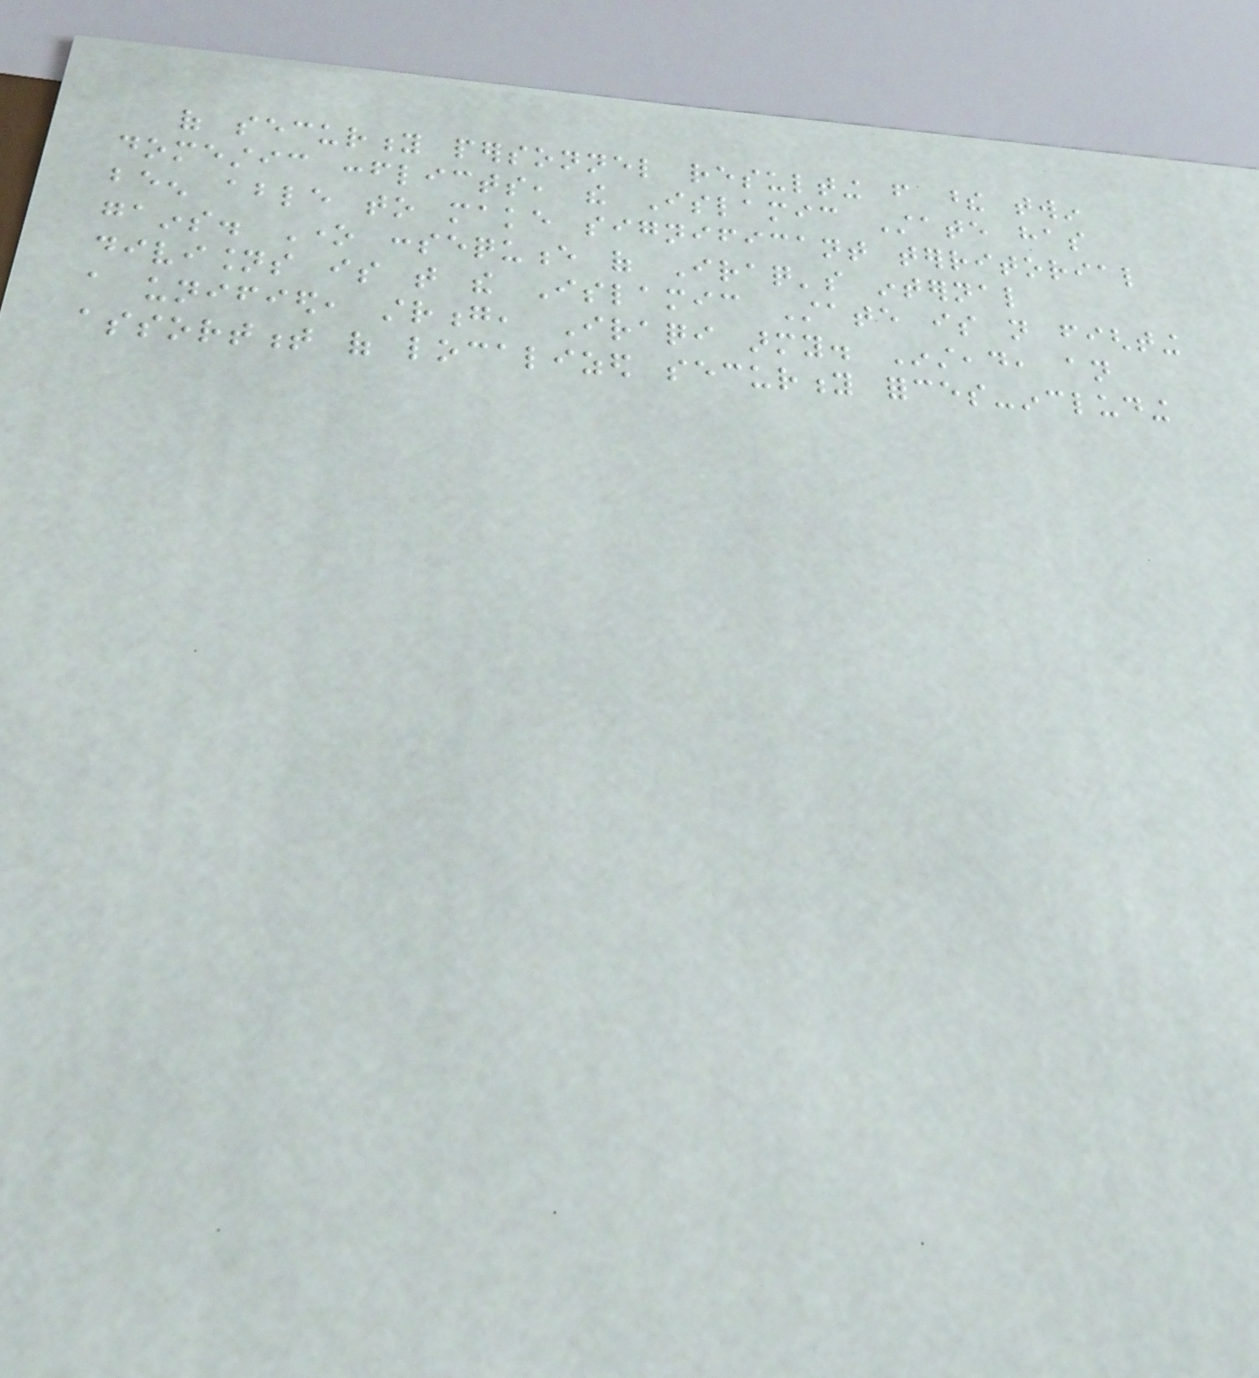of security personnel resulting from these twin
domestic conflicts, the Islamic State has
been able to make significant territorial
gains. One consequence of Iraq's internal
divisions is that the Islamic State is not fighting
a unified, strong, Iraqi army. Instead, an
assortment of localized security forces-including
